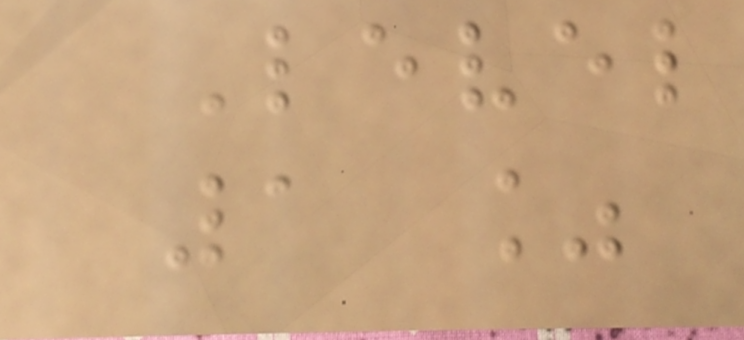Level
1 %
